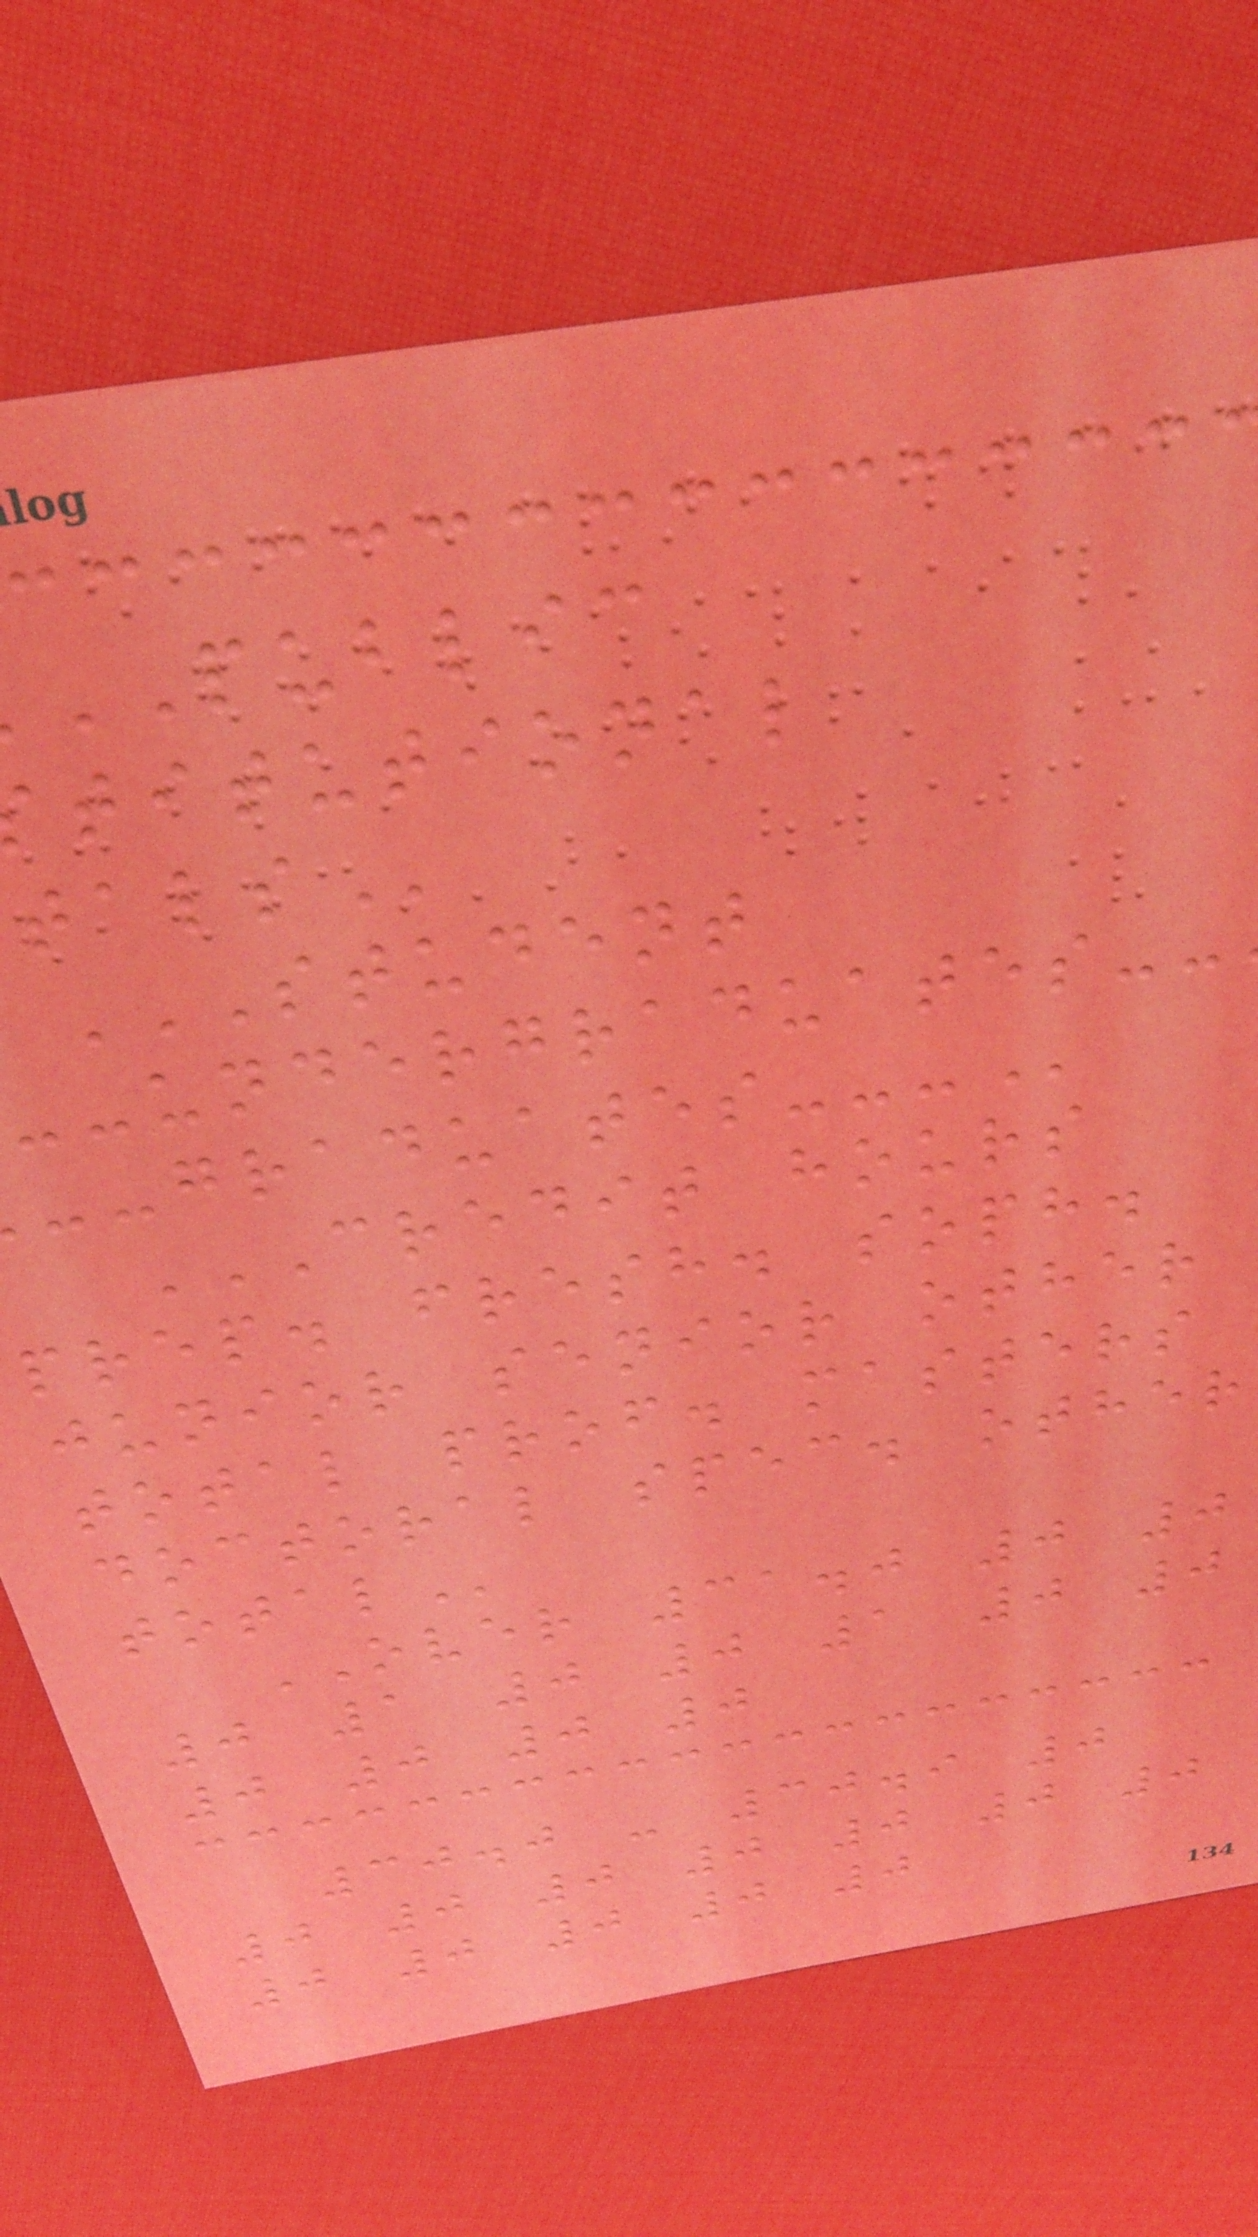PUBLIC
titutional
STUDENT
CREDIT HOURS
prep. fresh. soph.
junior senior other
total prof. masters
doctoral spec. other
OVER 31.0 0 0
0 1 0 0 1 0 0
0 0 0 0
30.0 - 30.9 0
0 0 0 0 0 0 0
0 0 0 0 0
